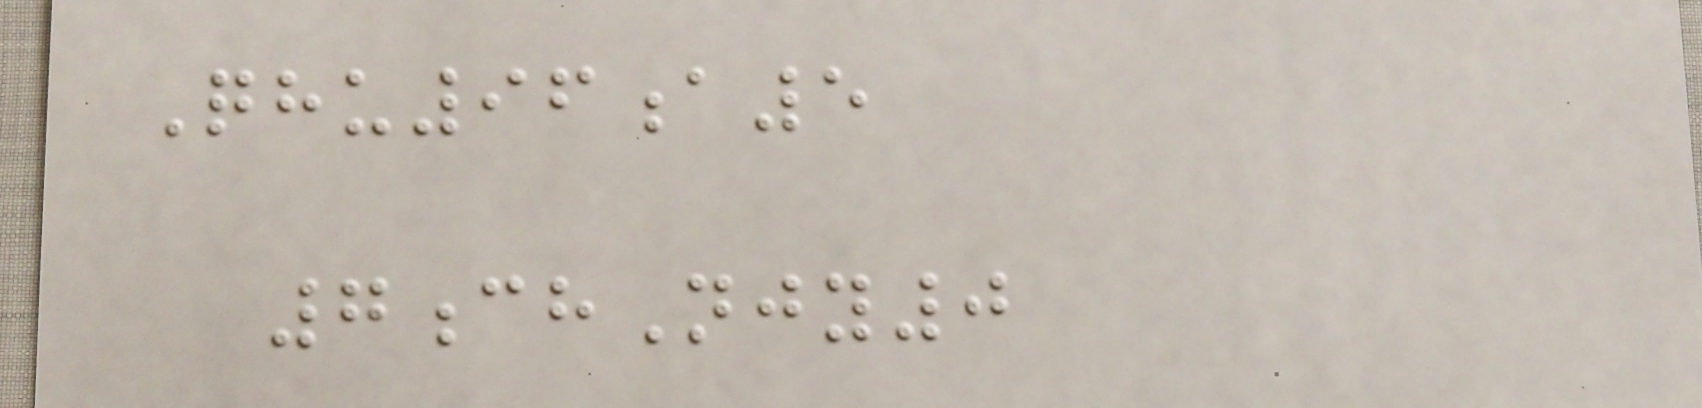Qhu96a5
7chNjy0
